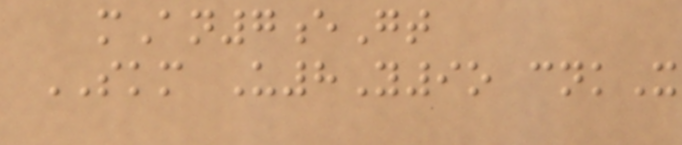mAn7eGt
SKM U8Y9o cnkX
